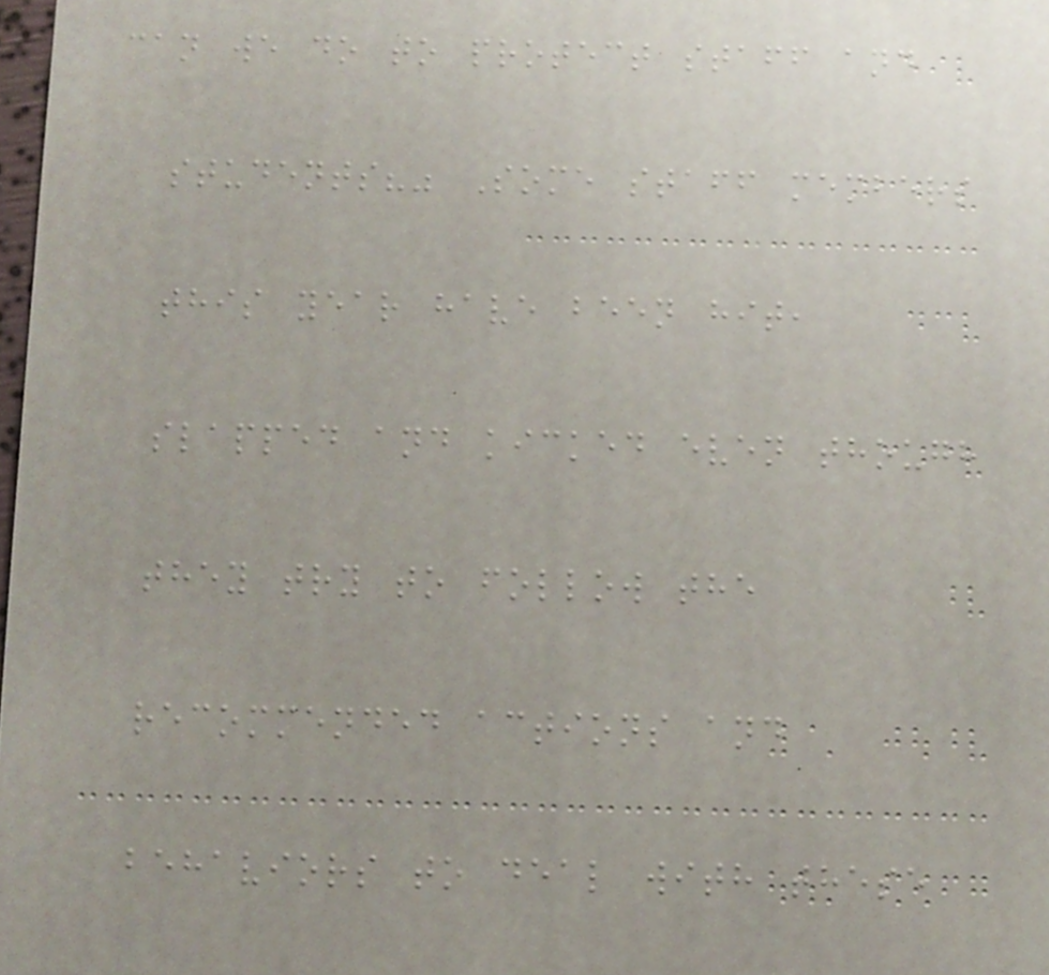can we do to protect staff and
students?" Some staff members
this year have been hit,
slapped and kicked even though
they try to follow the
recommended actions and
behaviors to deal with these
